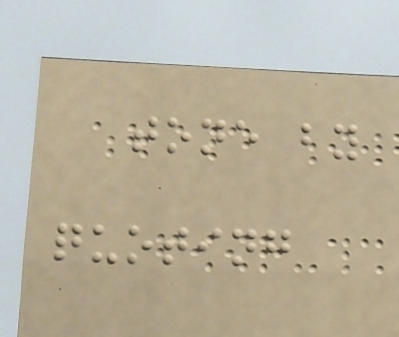tone by
quoting
